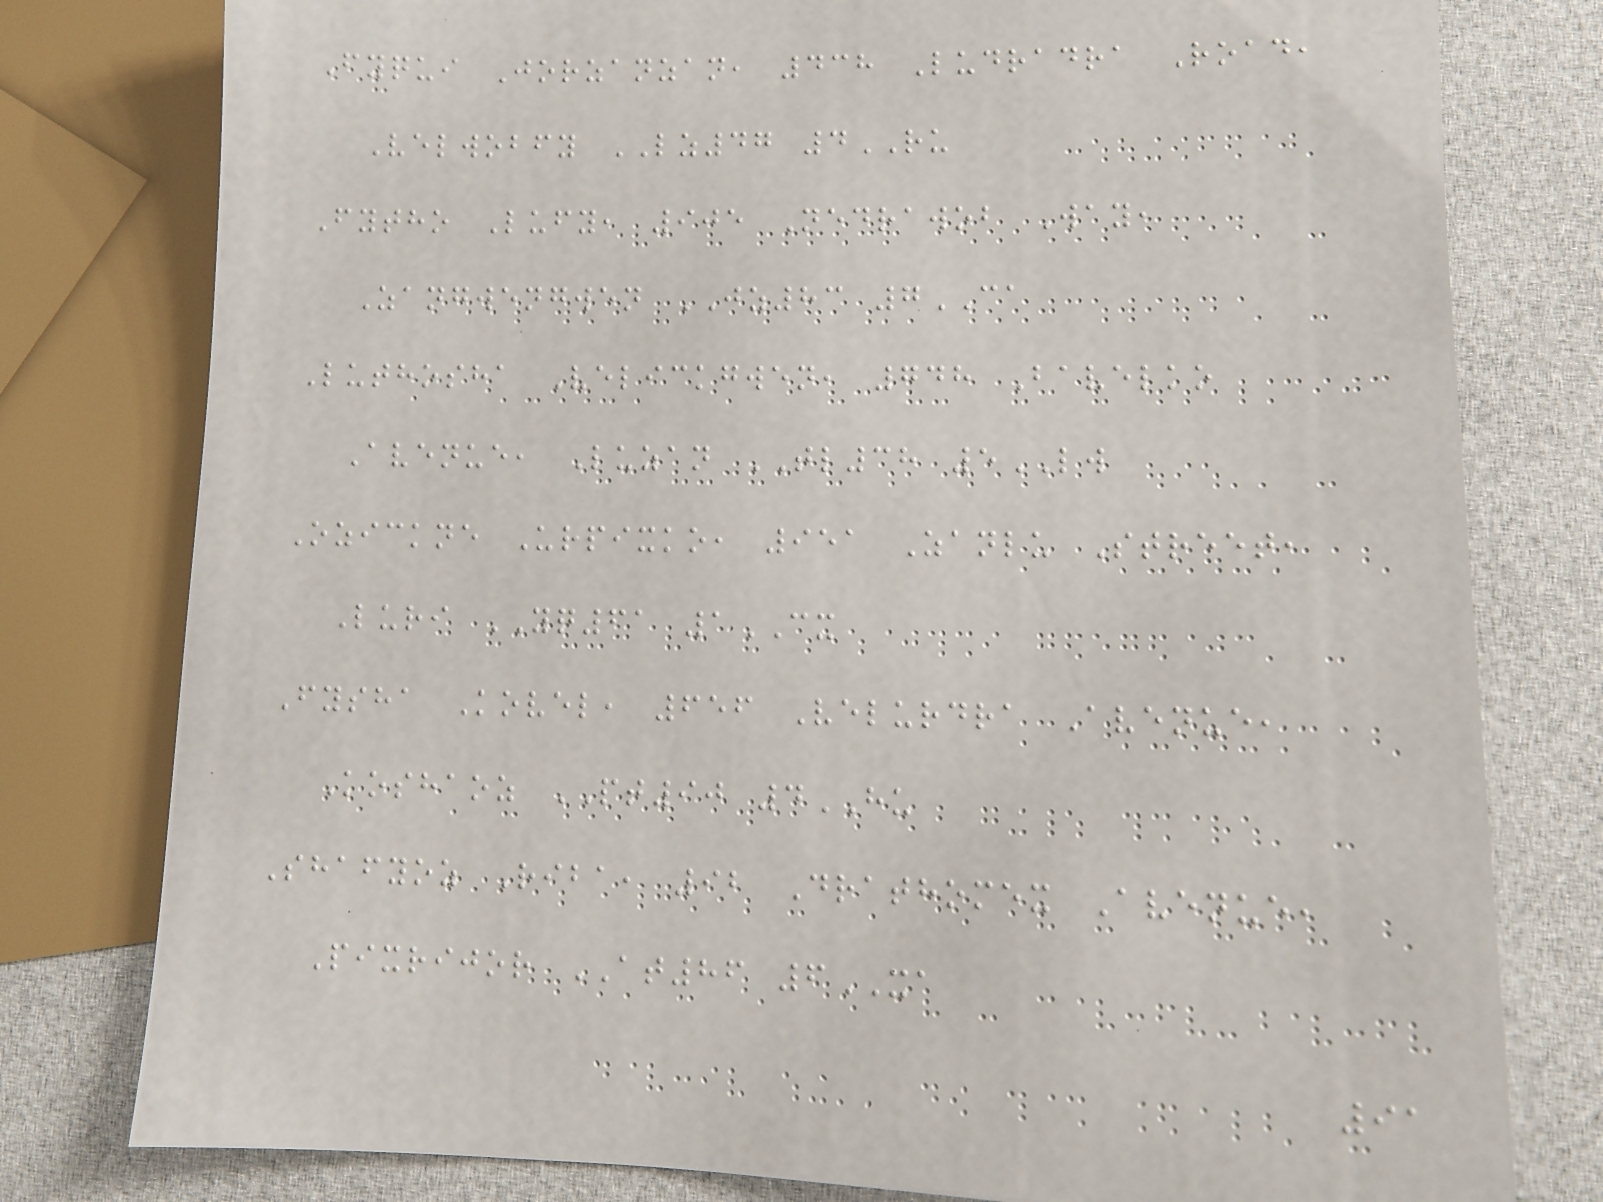Fyqui Jorzanzan, 438 Ludradra Road,
Velwobfy LZ47 4RU
Fytho Lufy, 905 Nedrawob Way,
Zangwengwen JZ83 7CA
Luthosha Velickgwen, 748 Bavelko
Avenue, Luzan TL38 5LW
Ozickne Urpixko, 951 Zanlu Street,
Luri YQ61 1CX
Fysha Kovel, 656 Velurdra Avenue,
Koshaoz PT90 4HU
Shafyoz Riba, 92 Drathomex Avenue,
Pixrijor AT86 6XA
91
